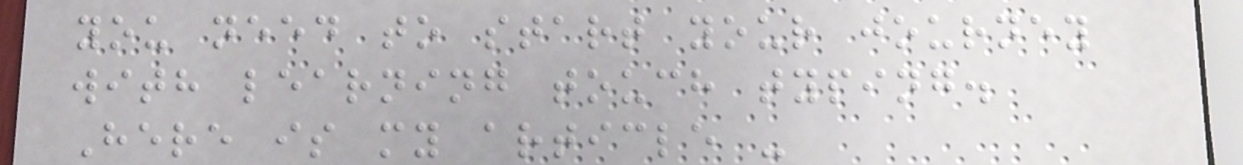you need to start your journey
with learning touch typing.
Here is my article -
